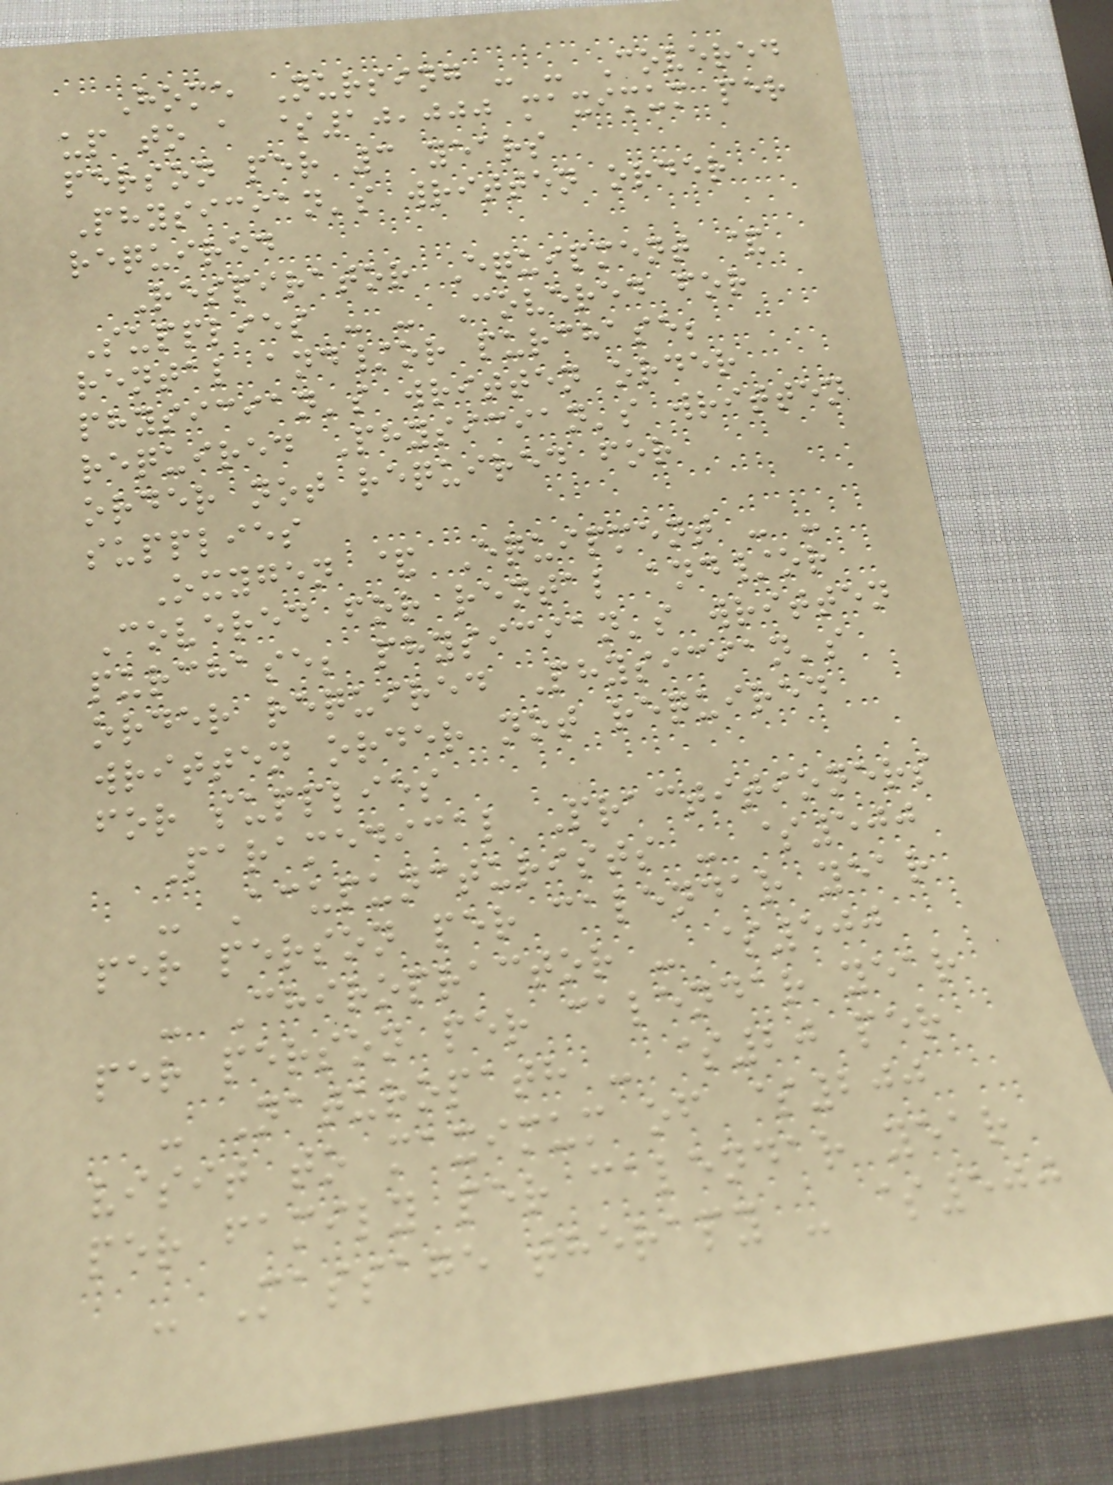Home Nursing - - Covered
up to a $10,000 maximum per
person per 3 years
Physician's written order
required
Respirator Equipment &
Supplies - - Covered for
rental and/or purchase;
physician's written order
required Physician's written
order not required for
supplies
Oxygen & Equipment - -
Covered for rental and/or
purchase; physician's written
order required Physician's
written order not required
for supplies
Paramedical Practitioners
- Acupuncturists - $500
per person per calendar year
- Chiropractor - $500
per person per calendar year
- Naturopath - $20 per
visit to maximum of $200
per family per calendar year
- Massage therapy - $500
